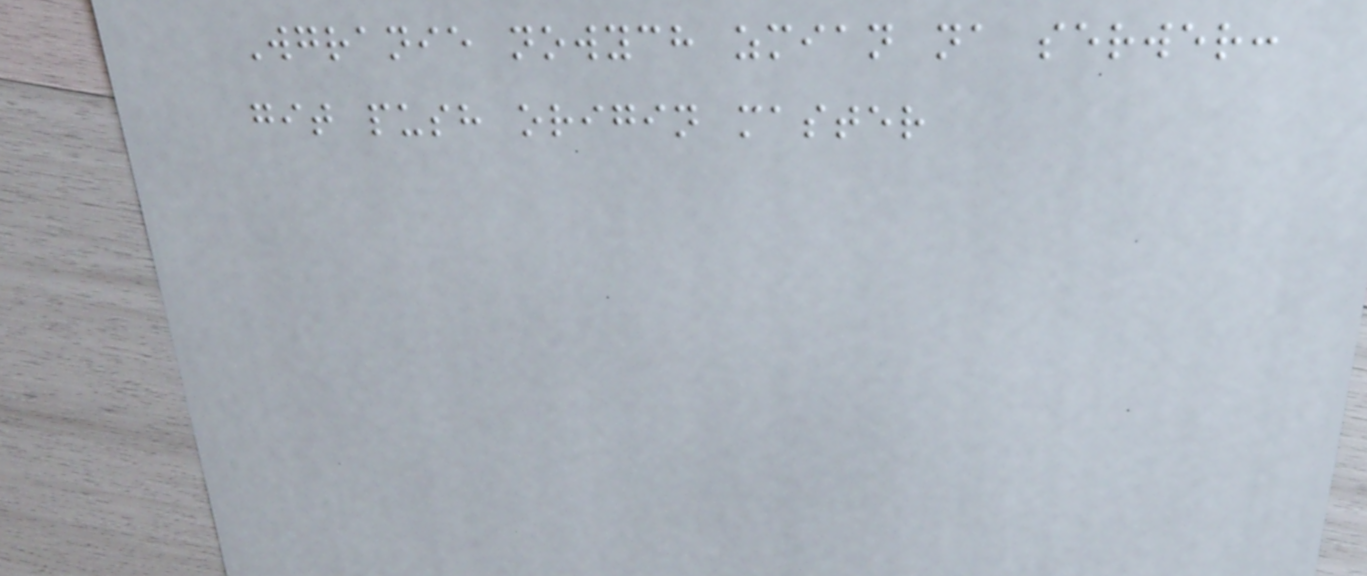Wgranie nowych zmian na serwer:
git push origin master
